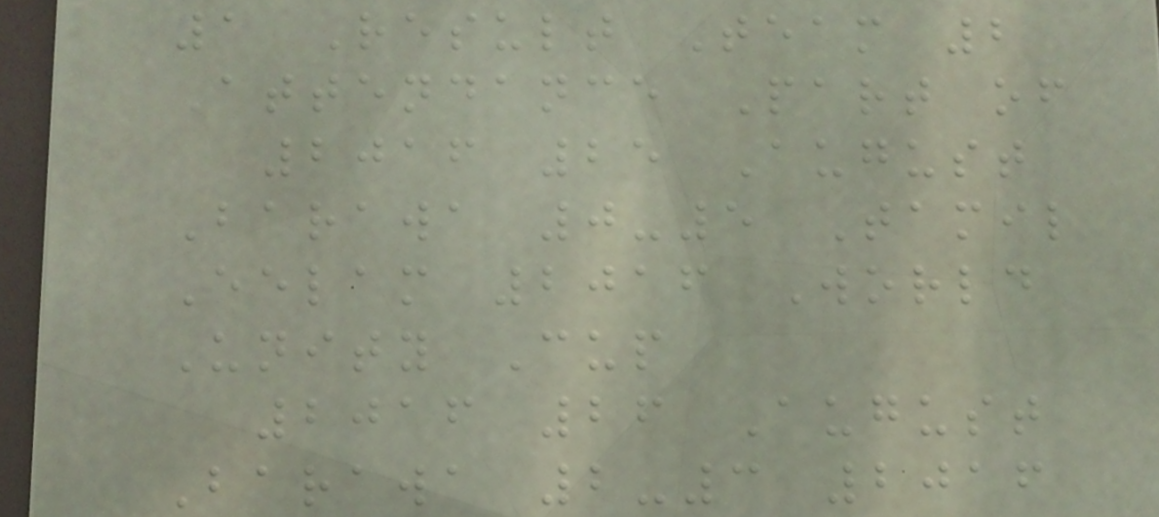1 Result Team 2
Attendance Part of
2016 25 August
Barawa 0-5 Tamil
Eelam 2016 World
Unity Cup
2016 26 August
Barawa 2-3 2016
